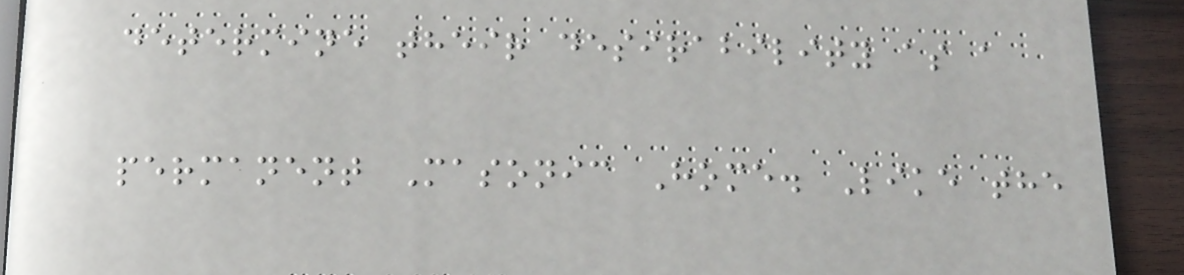determine their desirability as a
permanent Masonic Home. Like the
